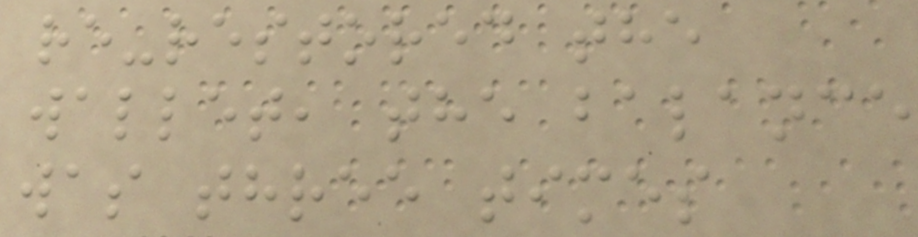re-restored the
wallet, the balance
was three times
